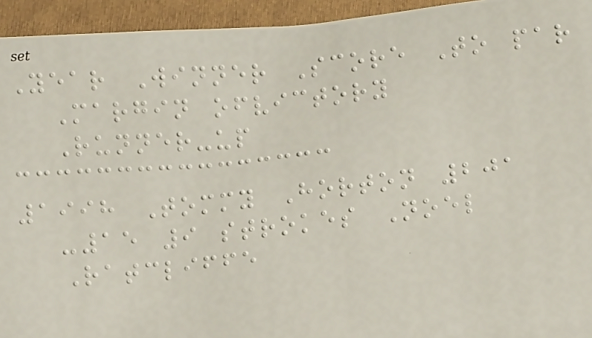Year Winner Score To par
Margin ofvictory
Runner-up
1998 Tommy Horton 201
-15 9 strokes Noel
Ratcliffe
